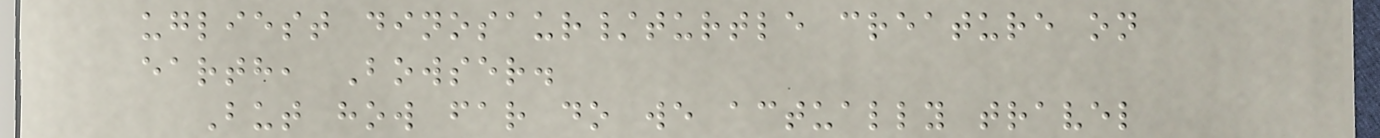ugliest dinosaur/turtle creature on
earth, Bowser.
But how far do we actually travel
